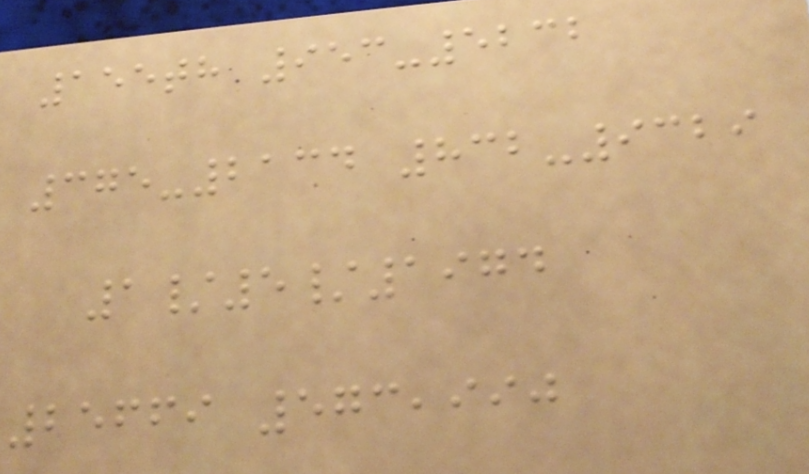155th 953-5232
375-2134 832-9329
1/5/1974
25669 573,990
